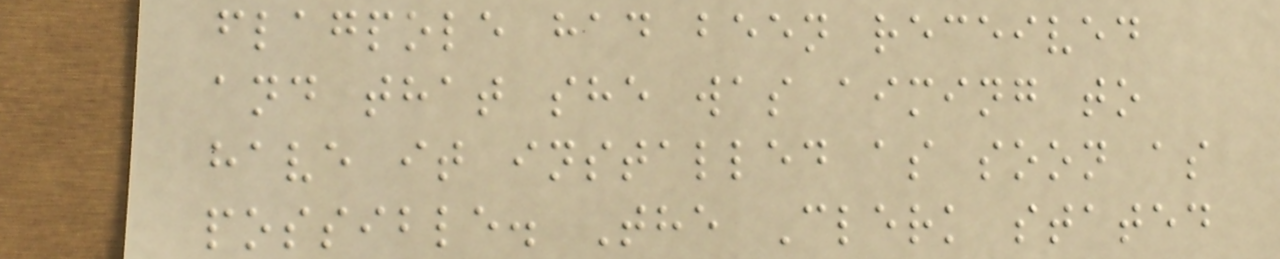flagpole had been received
and that she was aiming to
have it installed as soon as
possible. The Clerk stated
